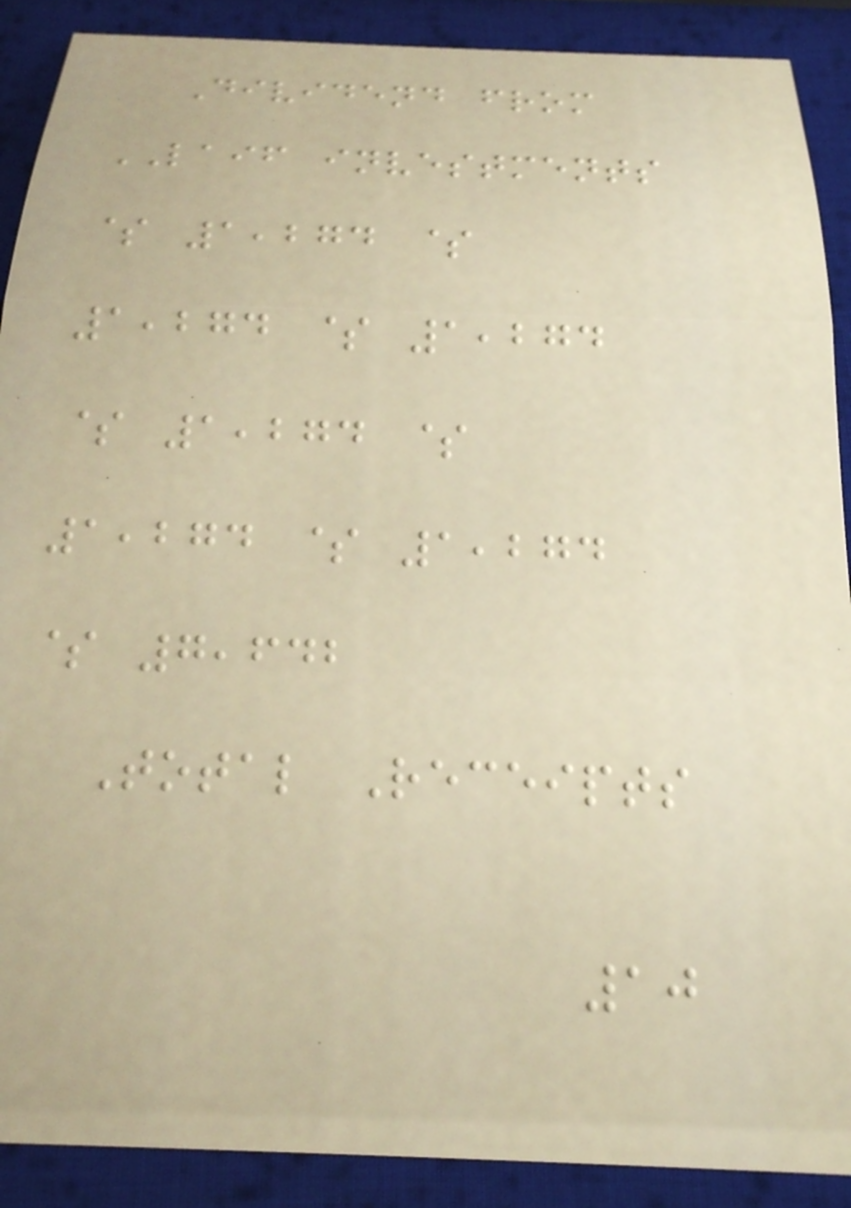Dividend from
LAIF investments
$ 1,274 $
1,274 $ 1,274
$ 1,274 $
1,274 $ 1,274
$ 7,642
Total Receipts
10
